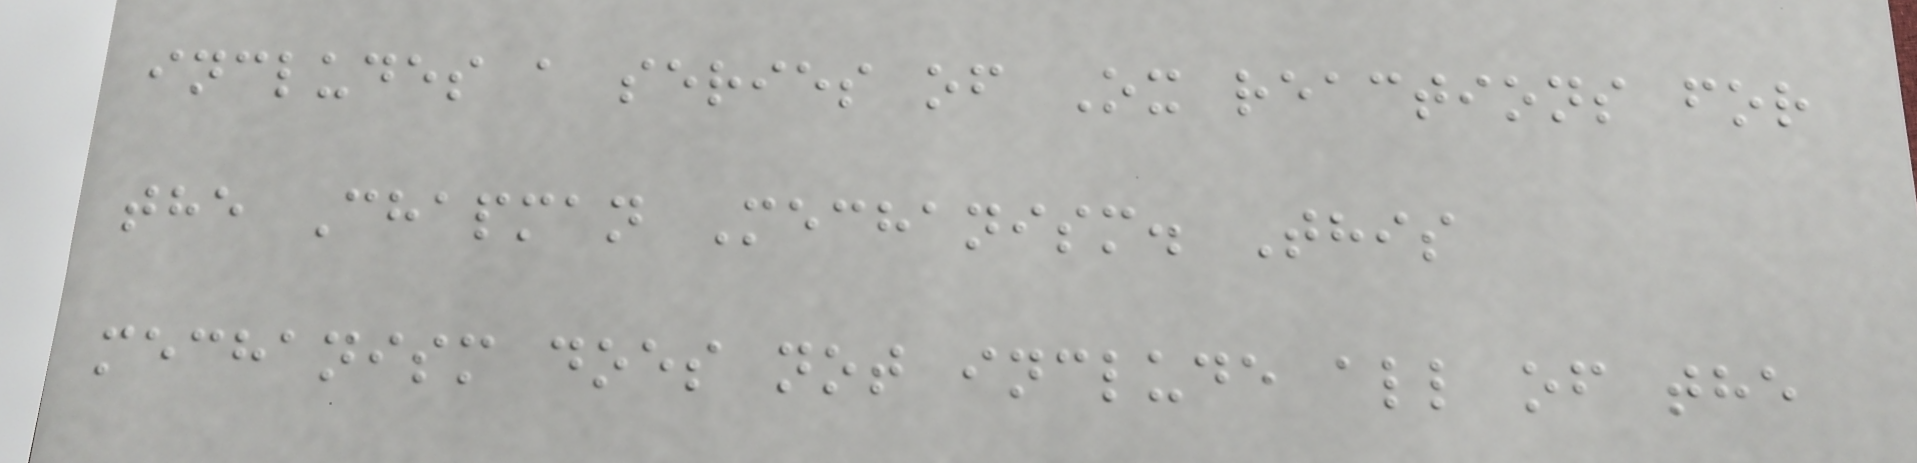includes a series of Ox reactions for
the Chapman Mechanism. This
mechanism does not include all of the
